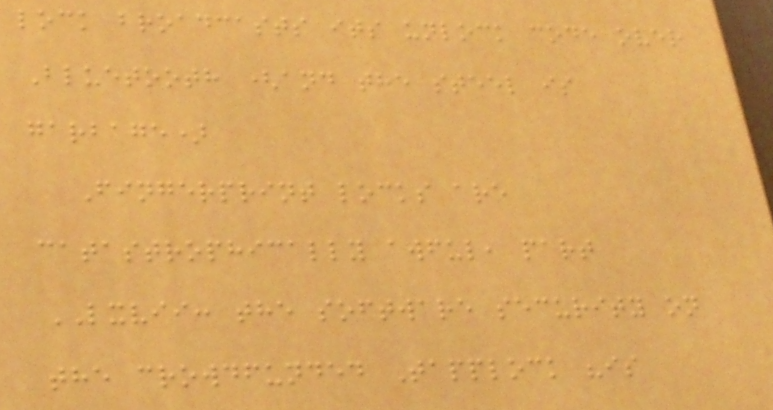lock broadcasts its unlock code over
Bluetooth (and the steel is
garbage)
Fingerprint locks are
catastrophically awful, part
LXVII: the software security on
the crowdfunded Tapplock "is
